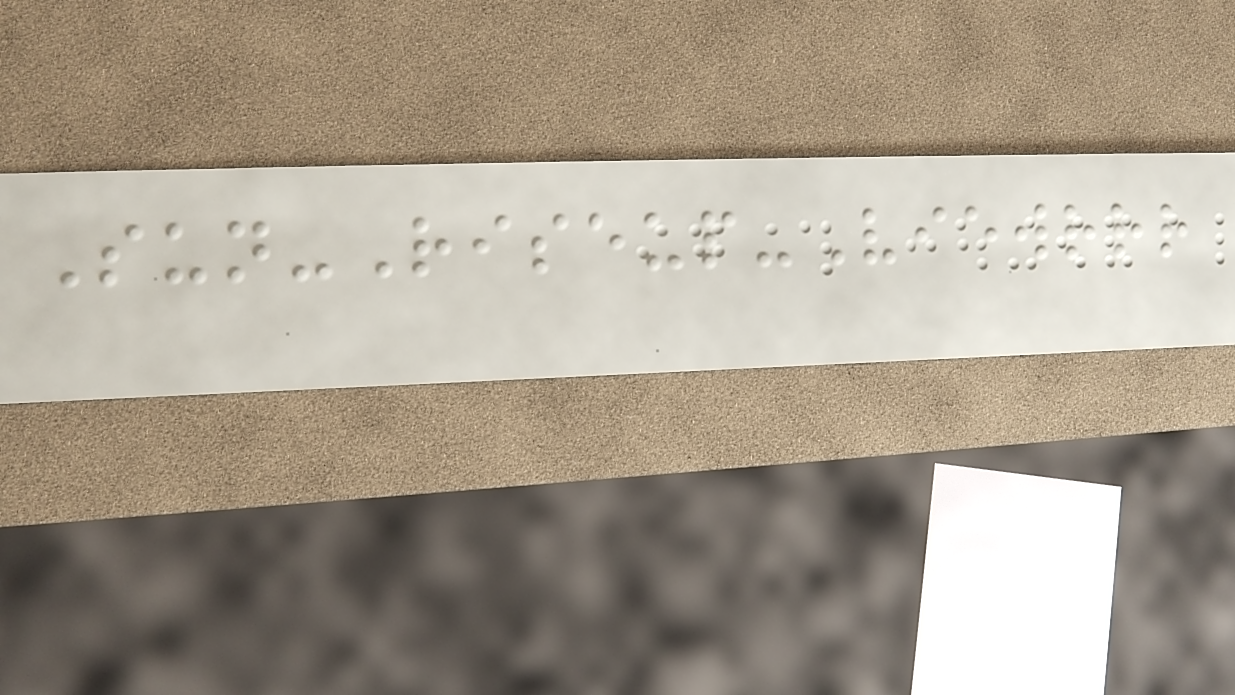Sun-Riseup-Viewrrr
